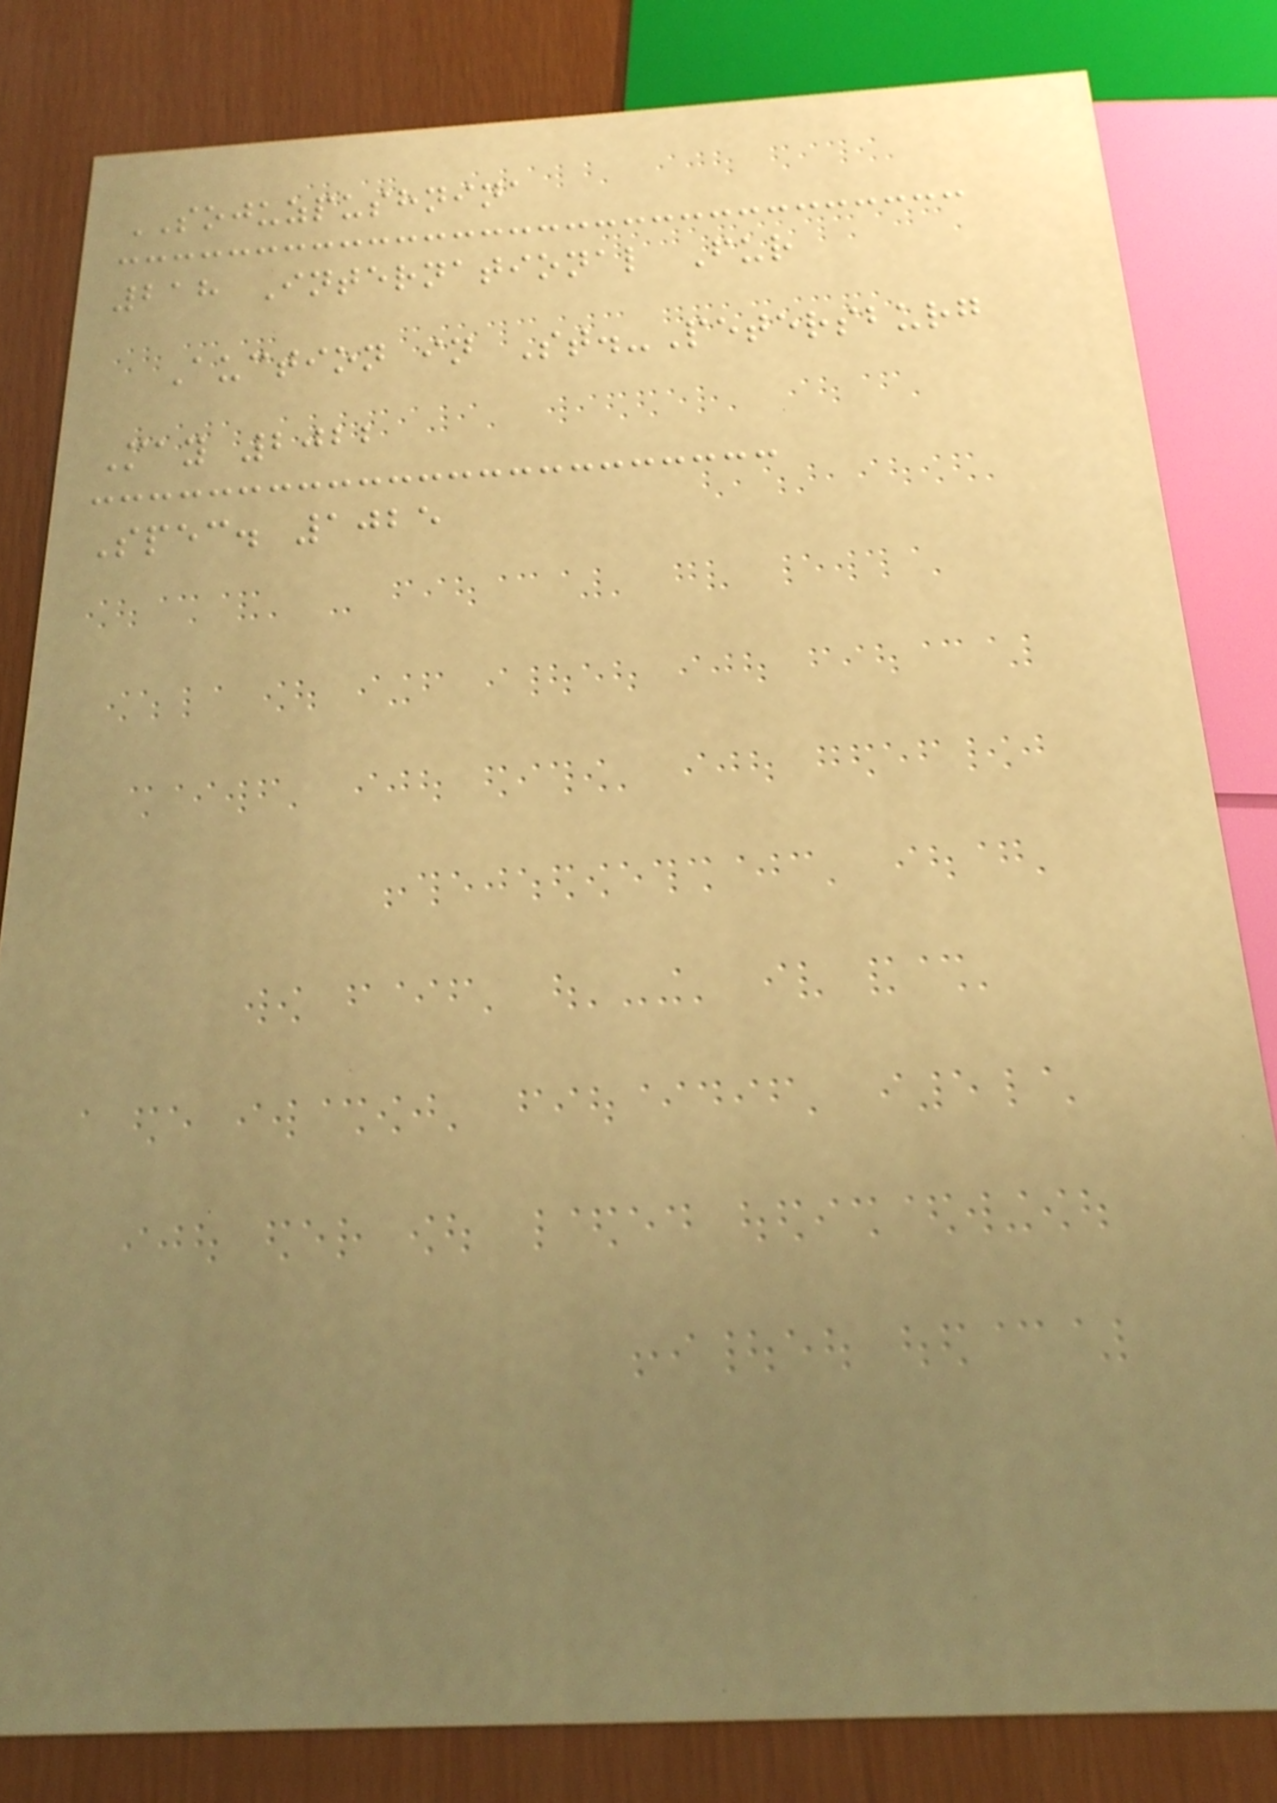SOJUZPUSHNINA
218 International Fur
Auction in St.-Petersburg
May 2022
Spec. 1025
